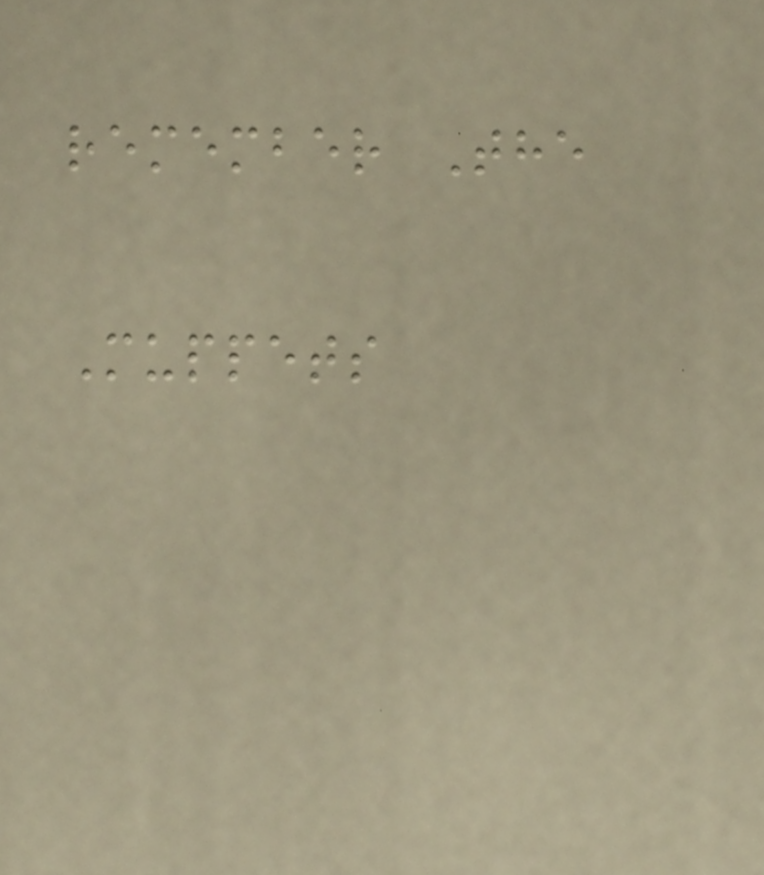remember The
Muppets
